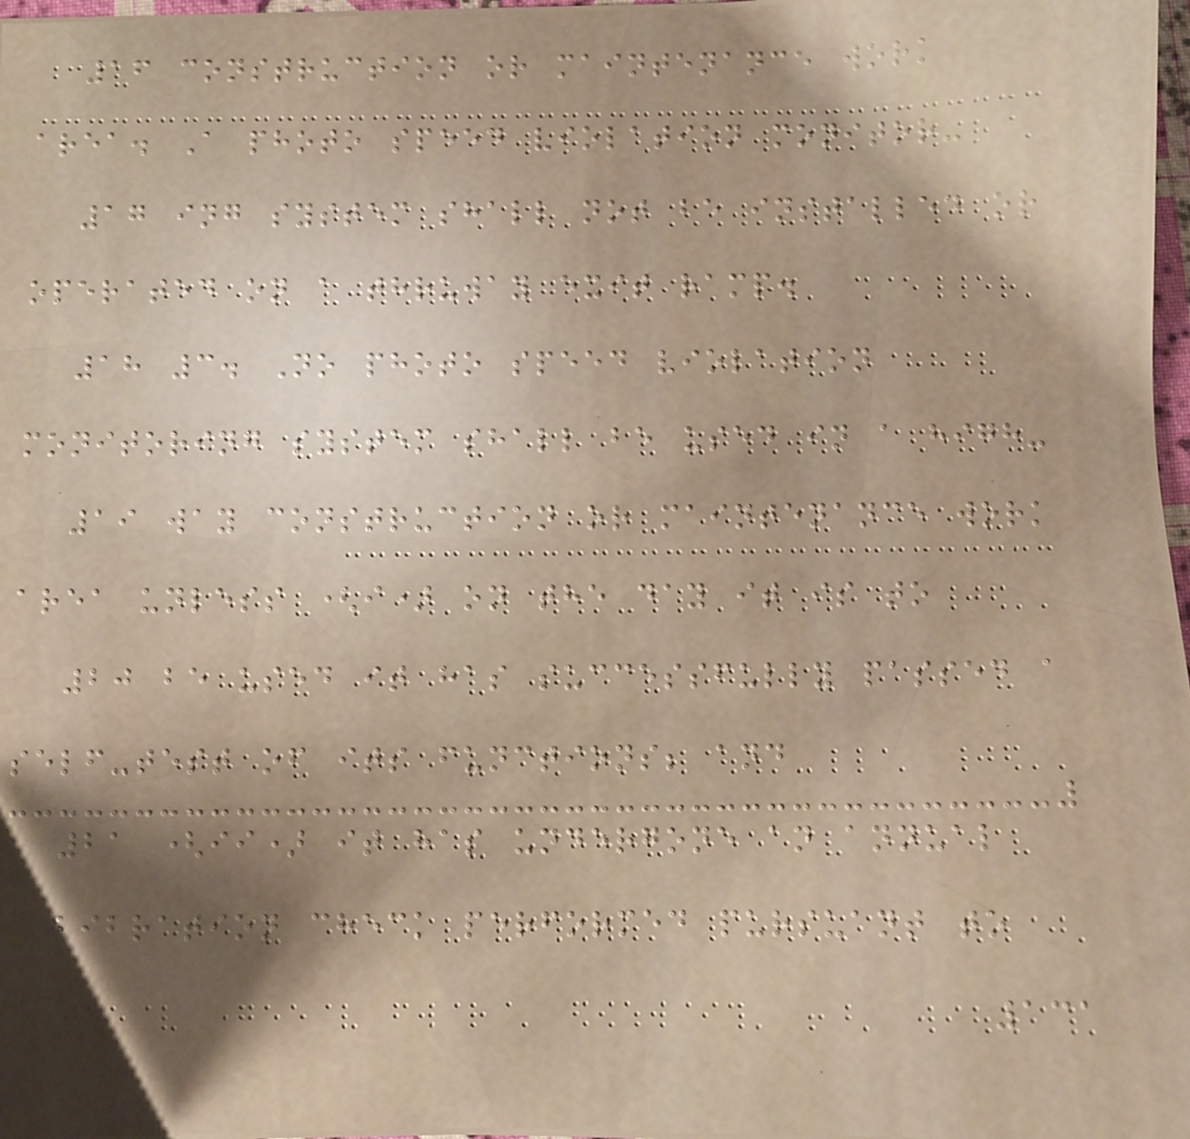16 construction or maintenance work
area. A photo speed violation monitor-
17 ing system shall not be installed or
operated on a thruway exit ramp.
18 3. No photo speed violation
monitoring system shall be used in a high-
19 way construction or maintenance work
area unless (i) on the day it is to
20 be used it has successfully passed a
self-test of its functions; and
21 (ii) it has undergone an annual
calibration check performed pursuant to
131
